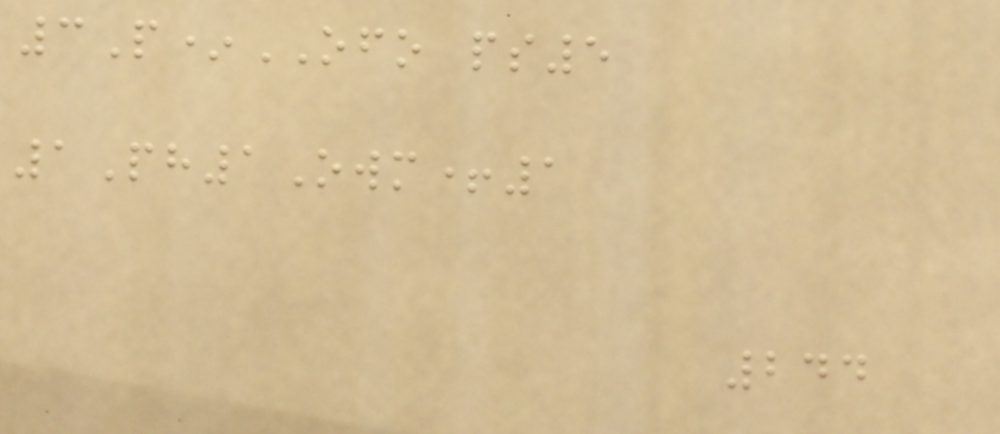3P*OFO ps5
1Ph1Owm+1
244
